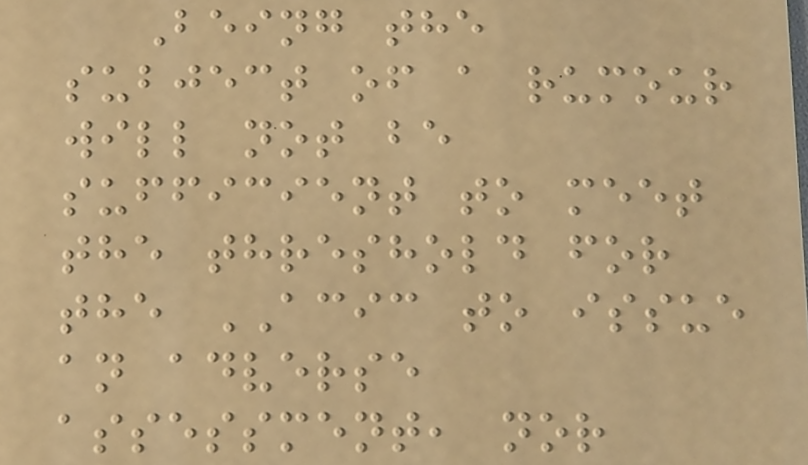Being the
subject of a rumour
will not be
sufficient to meet
the threshold for
the ACIC to issue
an adverse
assessment, nor
